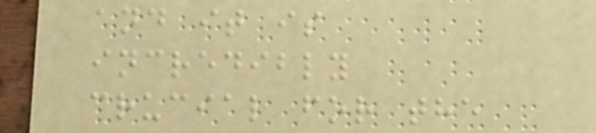and it is
incredibly
crucial for the
